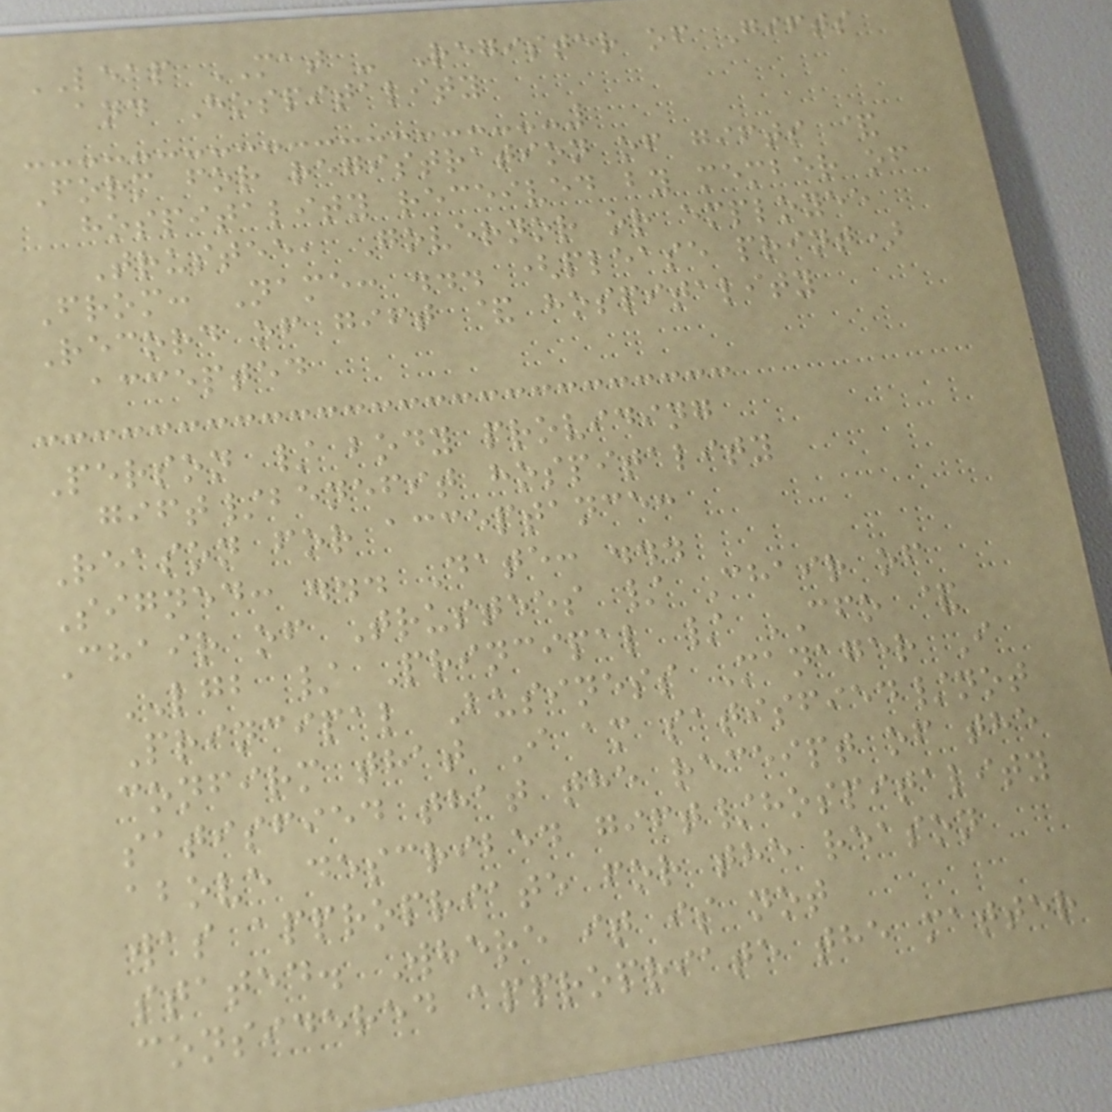LEAP MAT - Register of Gifts
and Hospitality
Form for registration of gifts &
hospitality received by member of
Trustee, Governor or employee
From: Name: ... (please print)
Record of gift & hospitality
accepted
Person / body providing
gift/benefit hospitality
Reason for acceptance:
Signed: ... Date: ...
Chair of Trustees / Chair of
LGB / Principal / CFO &
Principal Business Manager I
confirm that I am satisfied/not
satisfied that the receipt of the
above described gift/hospitality
was appropriate for the reason
stated. Where it is not
considered appropriate the matter
